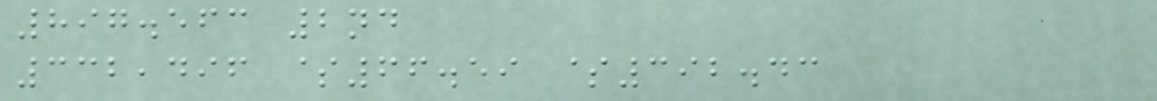897.563 2nd
332,496 $66.59 $392.43
